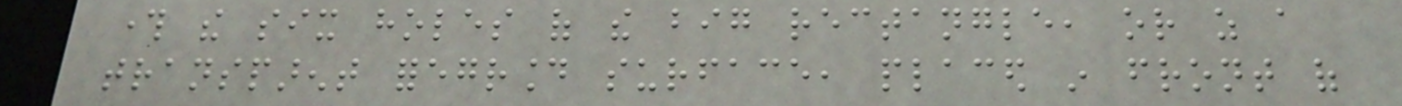through the six holes of the big rectangle, or as a
transparent foreground surface, placed in front of
